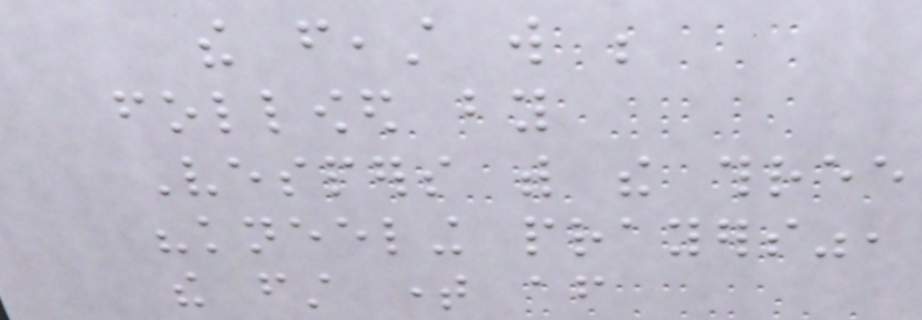the feast will be
followed by
Vespers with the three
"kneeling prayers",
the first time after
